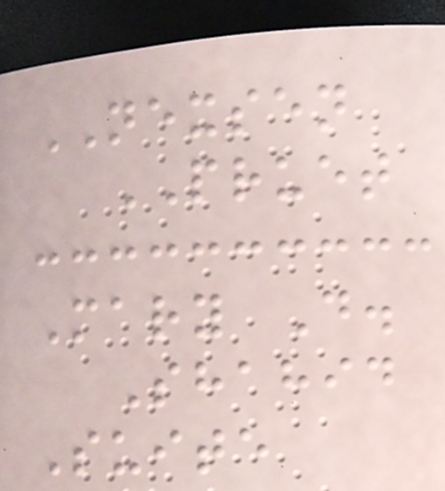NEXSEN
PRUET
Mary D.
Shahid
Suite
